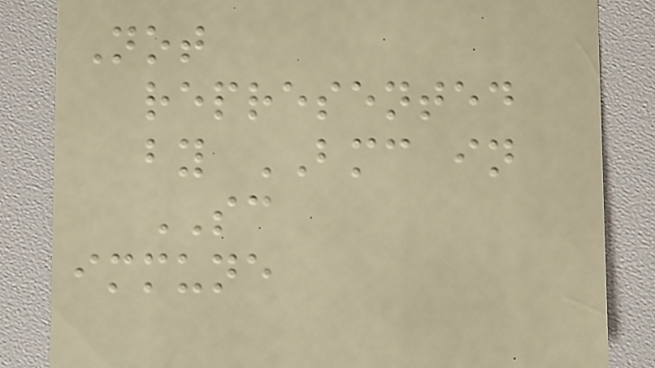Not
represented
by BMC in
SC
immune
